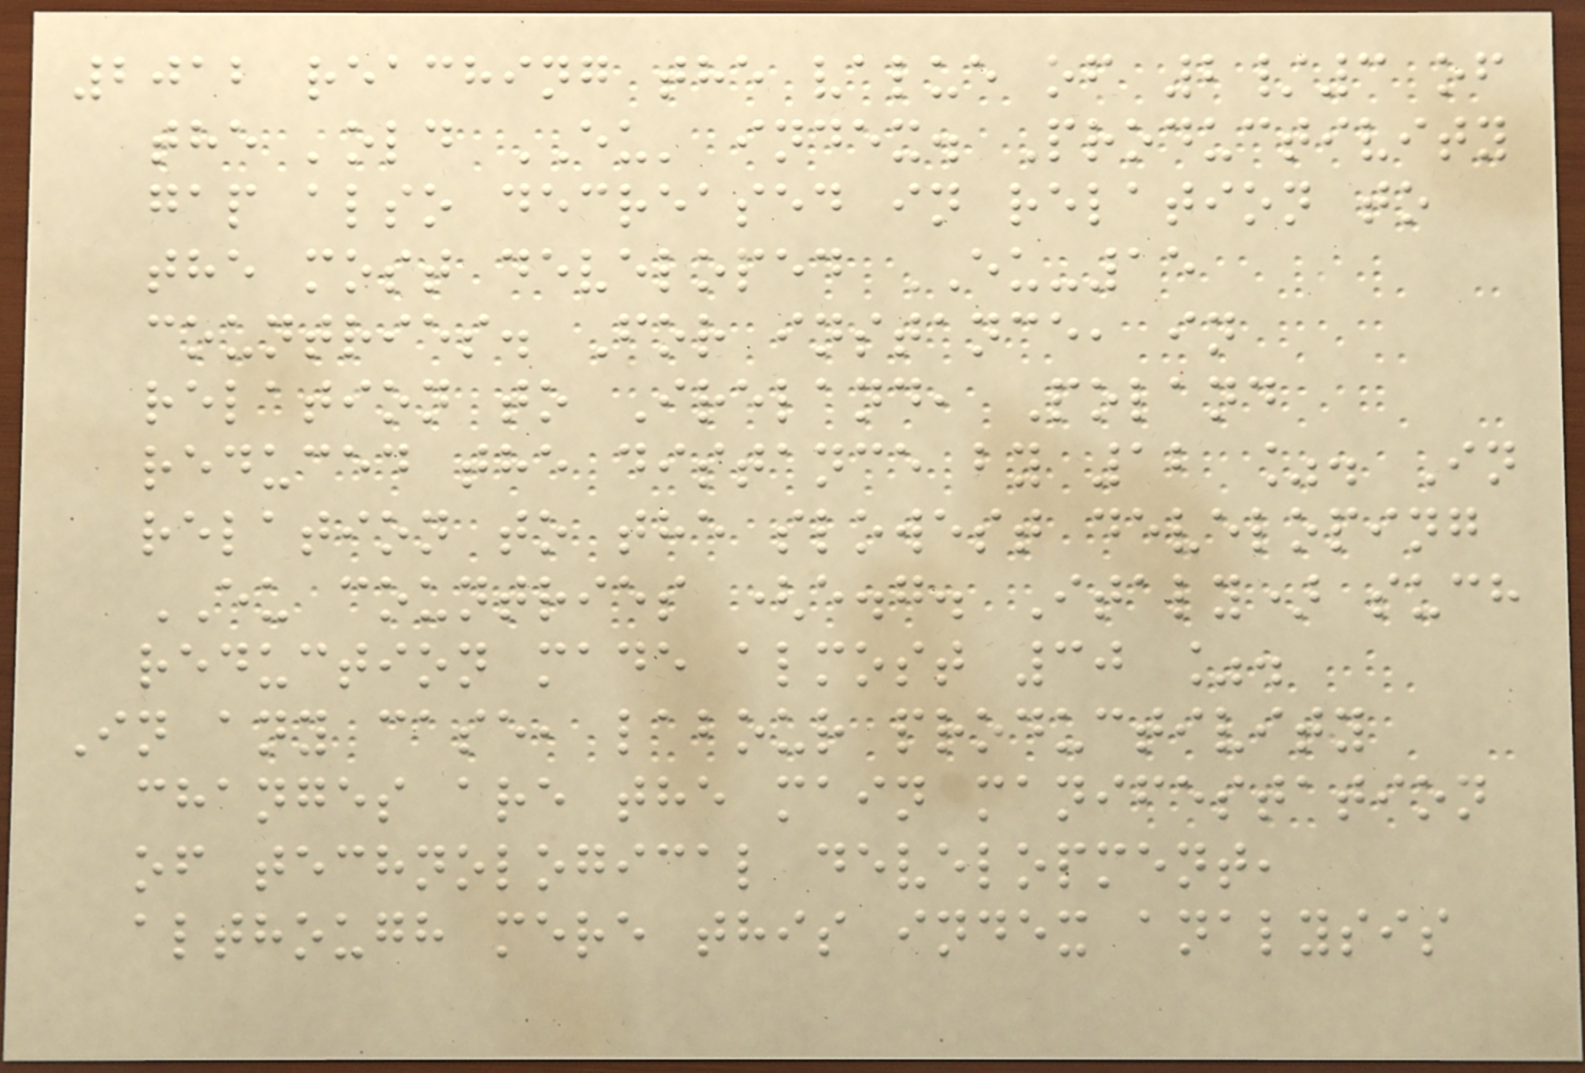2012 reaching the value of 2/3 of
the 'old EU' index. Productivity
gap also decreased in relation to
the most developed EU-15
countries. For instance, in
relation to Ireland, Poland
reduced the distance by 12 %. In
relation to the slowest developing
EU countries (e.g. Italy) such
reduction made almost 30 %.
In any case, labour productivity
changes are the main manifestation
of technological development,
although mere this index analysis
